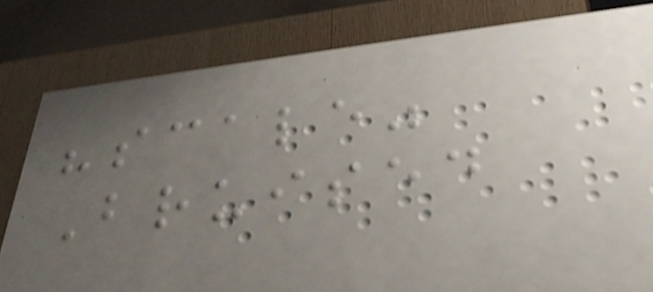"scale"
Bruised
